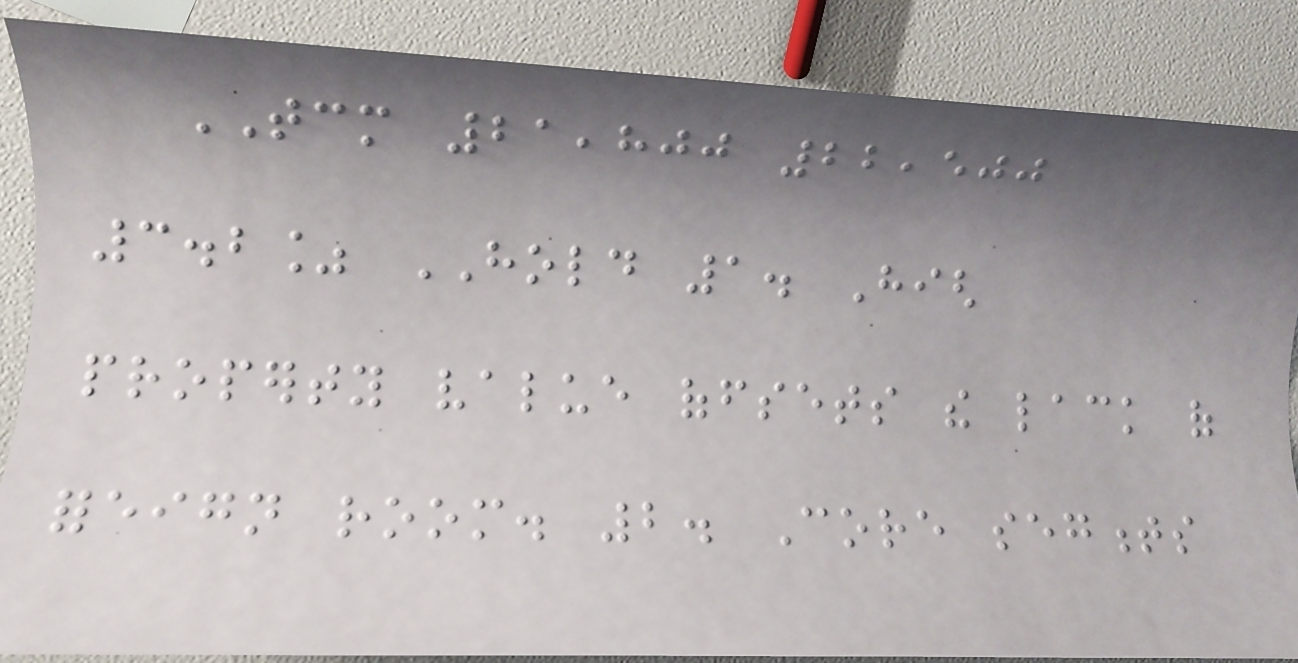TCM 21,800 22,500
3.2% HOLD 1. High
property value offsets the lack of
foreign room. 2. Core segments
